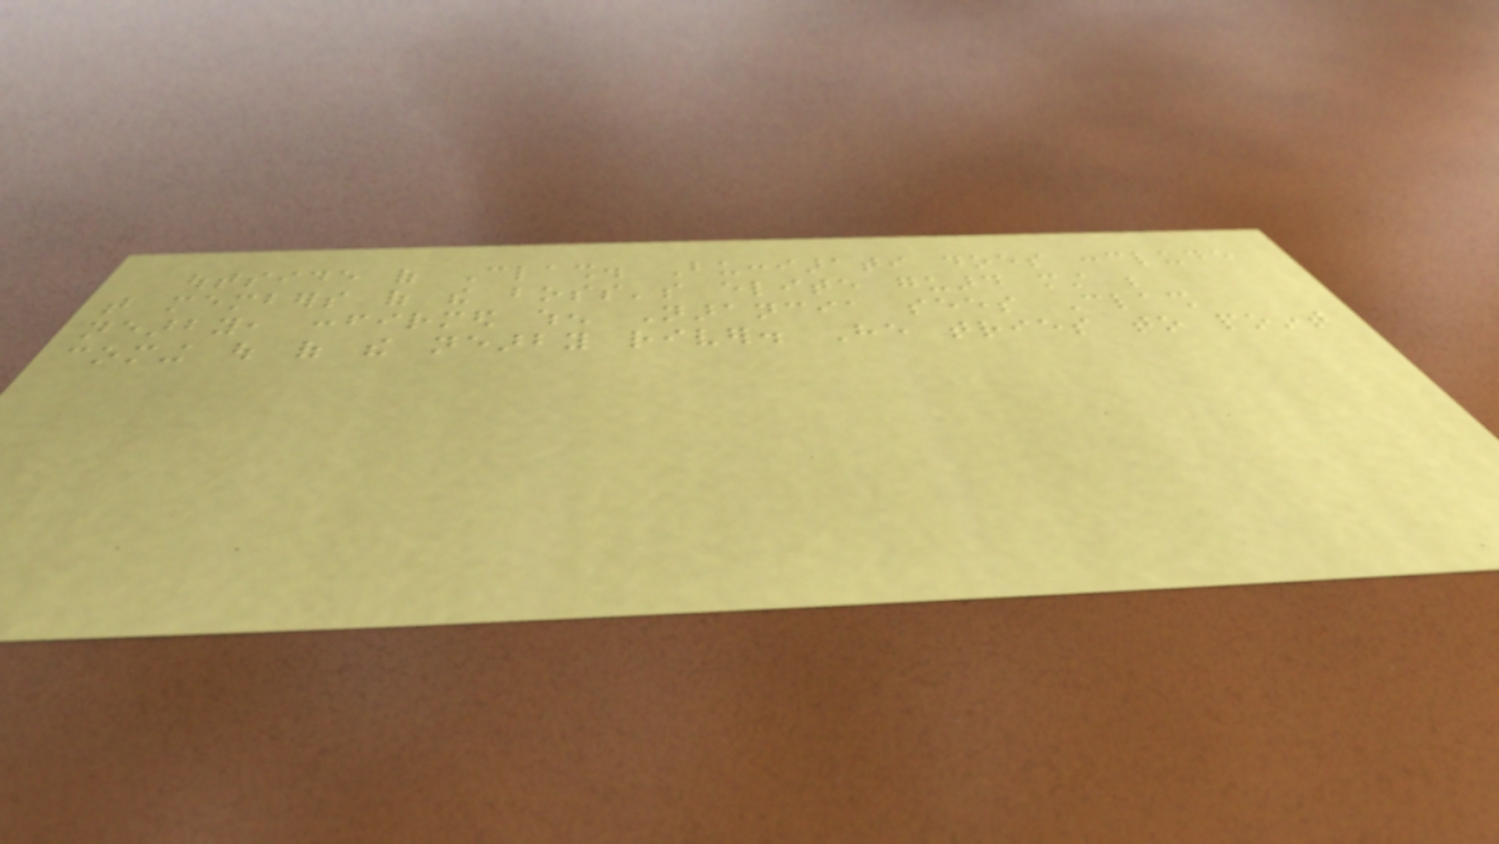outside of Clash. Bucciarati does conclude
that members of the boss's elite guard must be
nearby, confirmed when Narancia sees Clash
coming out of the nearby river. He tries to point
